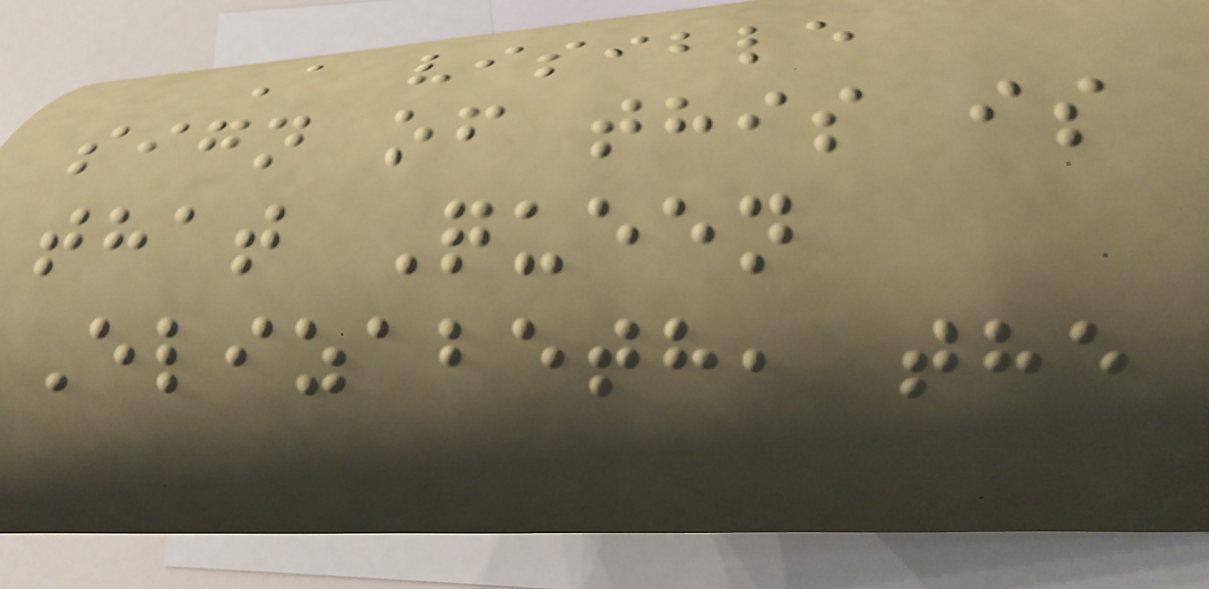A visible
sign of this is
that Queen
Elizabeth, the
